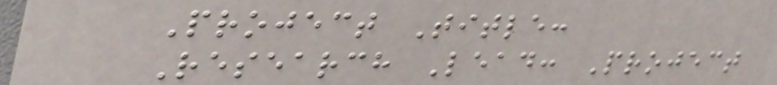Project Title:
Research Lead: Project
